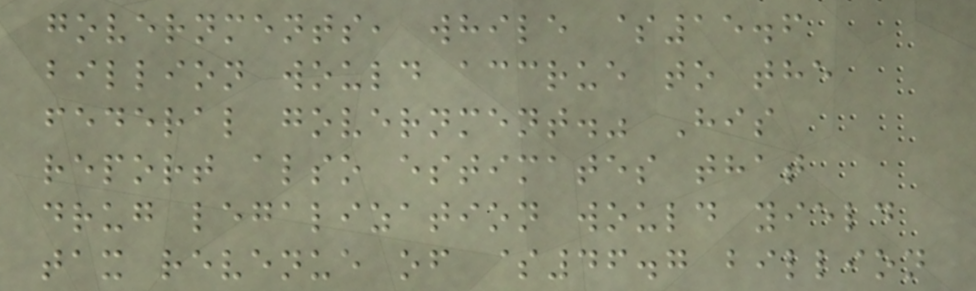governments, while $15.6
billion would accrue to the
federal government." His
report also estimates that
drug legalization would yield
tax revenue of $46.7 billion
